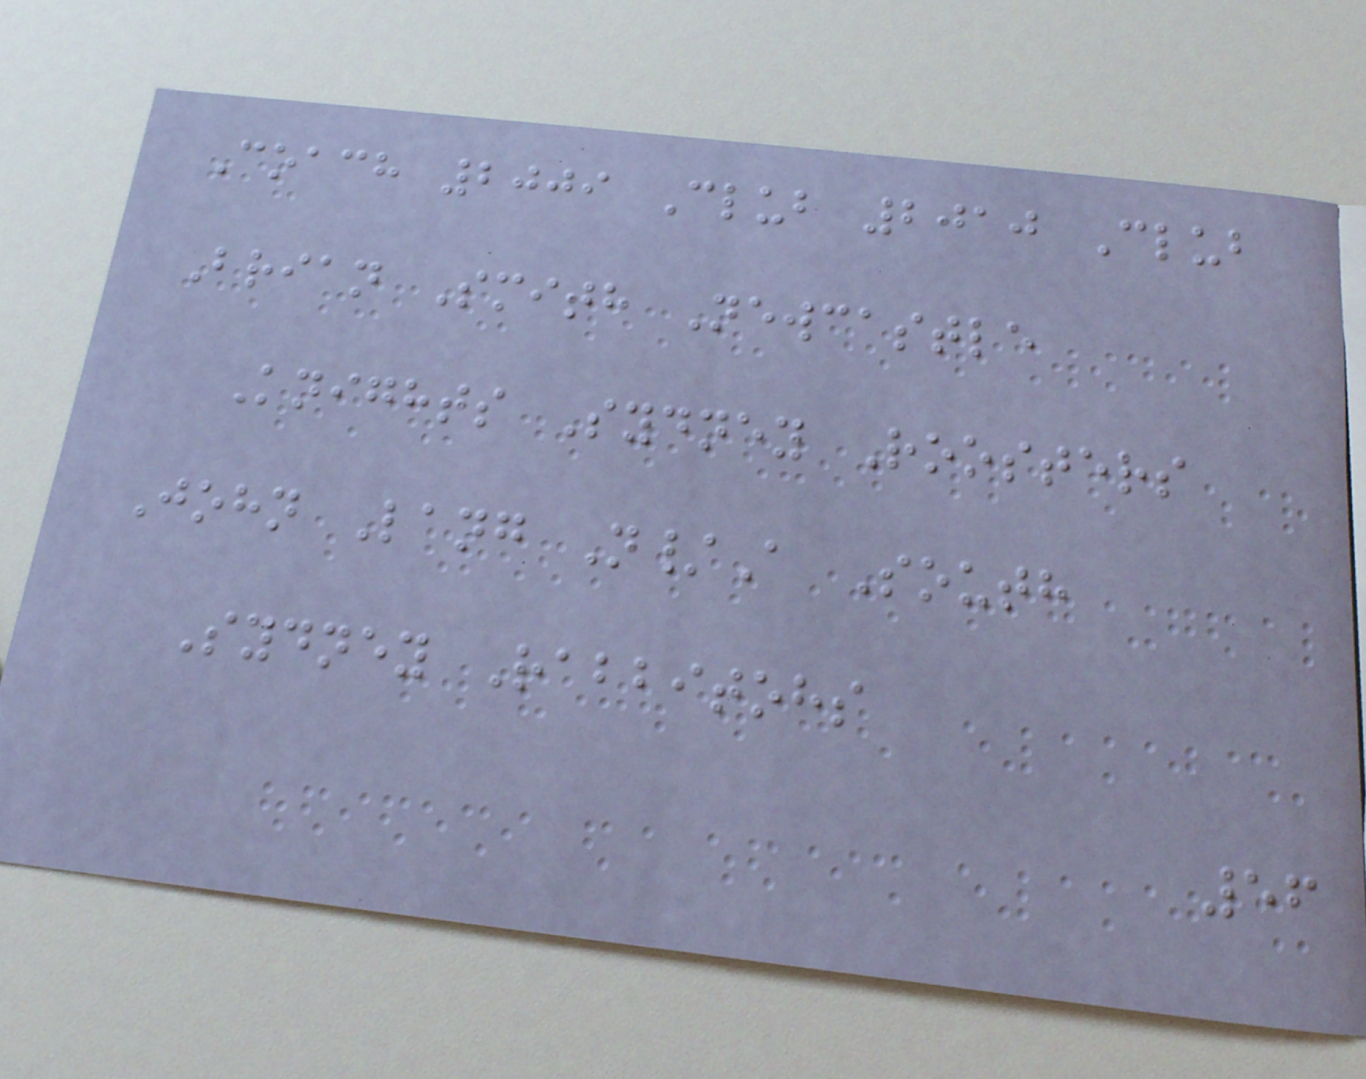Coach 2009 Club 2010 Club
Brian Smith Newcastle
Knights Sydney Roosters
John Lang N/A South
Sydney Rabbitohs
56
